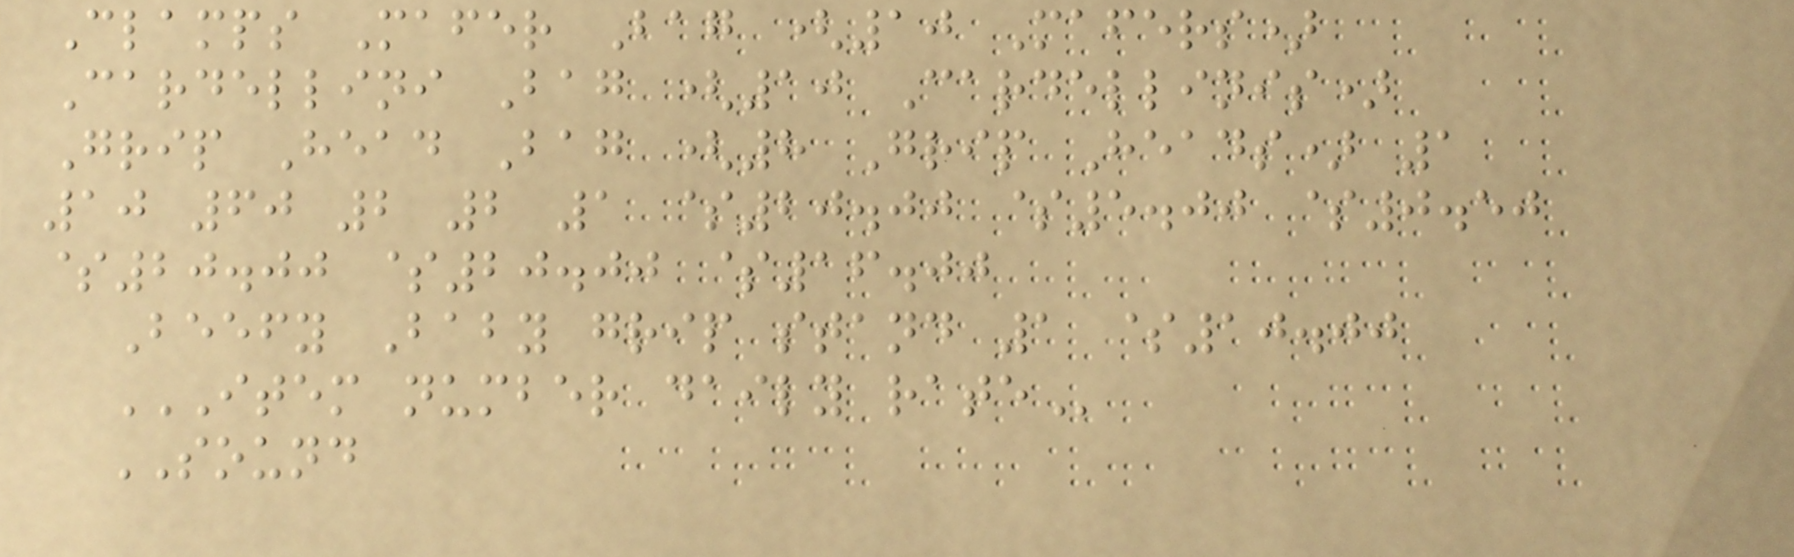Clamps Mafer Bag (10 Mafers)
Cardellini Bag (10 Cardellinis)
Grip Head Bag (8 Grip Heads) 1
10 60 2 2 1 $20.00 $5.00 $0.50
$20.00 $20.00 $16.00
Beefy Baby grip stand 1 $10.00
ITEM NUMBER DAILY RATE
SOUND
